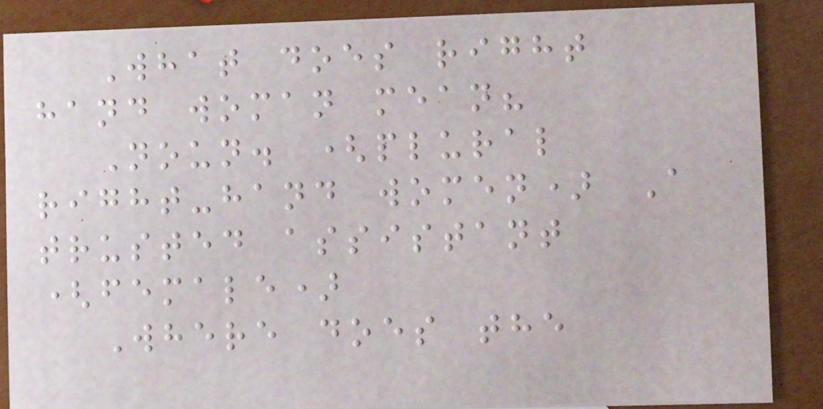What does right
hand woman mean?
Noun. (plural
right-hand women) A
trusted assistant
(female)
Where does the
